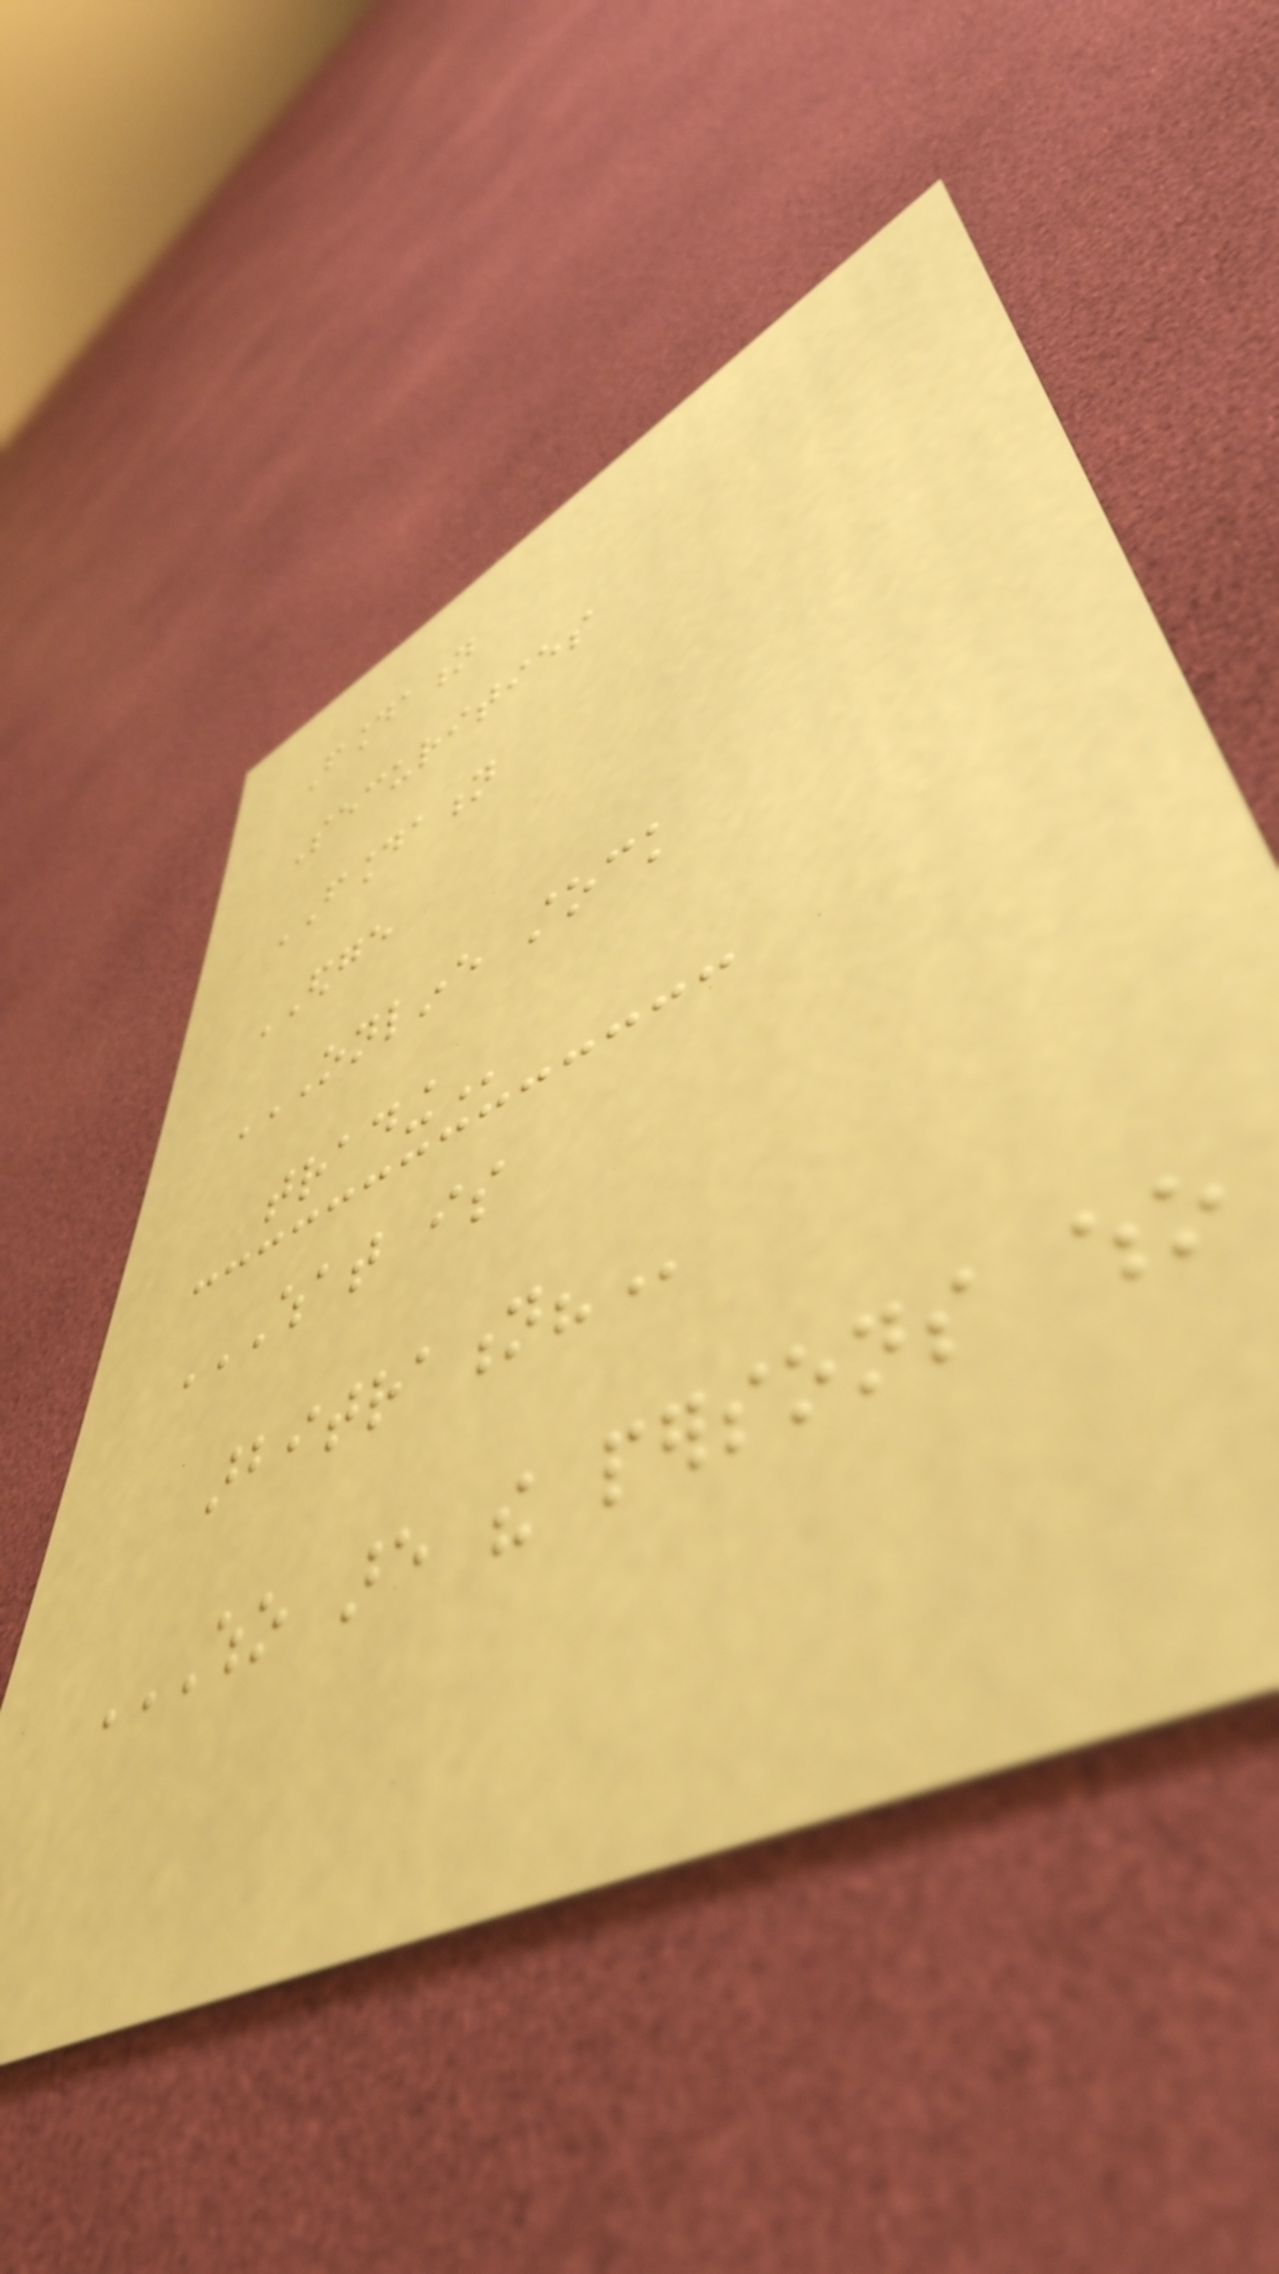Foundation
Securities
FOUNDATION
EDGE
ONLINE STOCK
TRADING
WHAT IS
ARBITRATION?
WHO ARE THE PERSONS WHO
